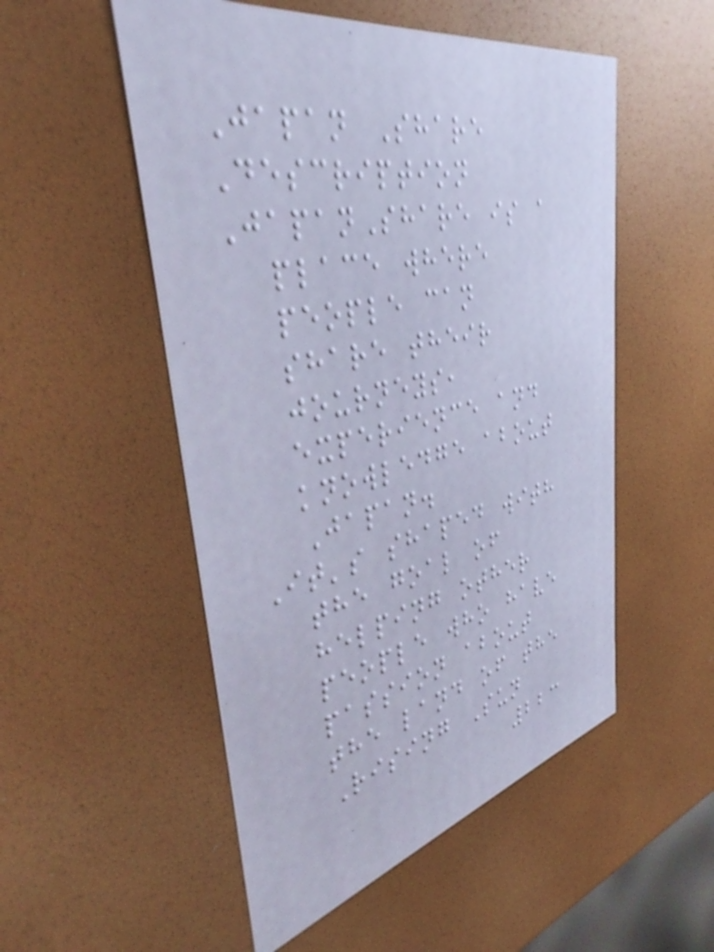Japan Share
Description
JapanShare is a
place where
people can
share their
journeys,
experience and
knowledge about
Japan.
It's shaped with
the goal of
helping other
people who have
passion about
the land of the
Rising Sun
223
